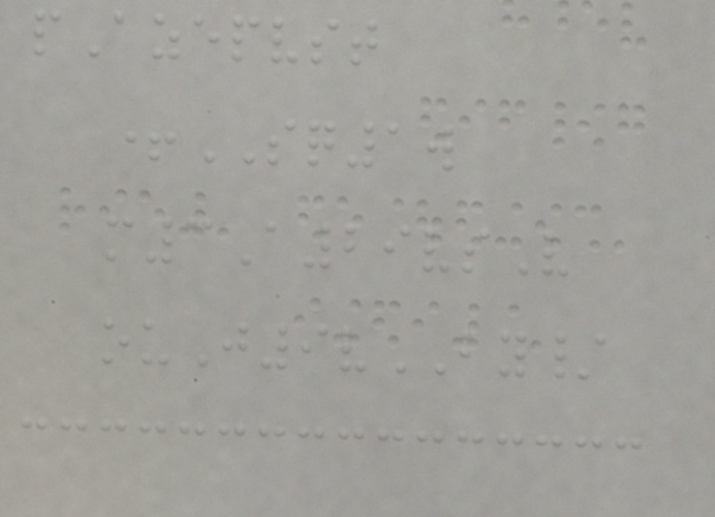pAzepvst
+SQ1w
m3A29vsV
ouJ9vBY/
